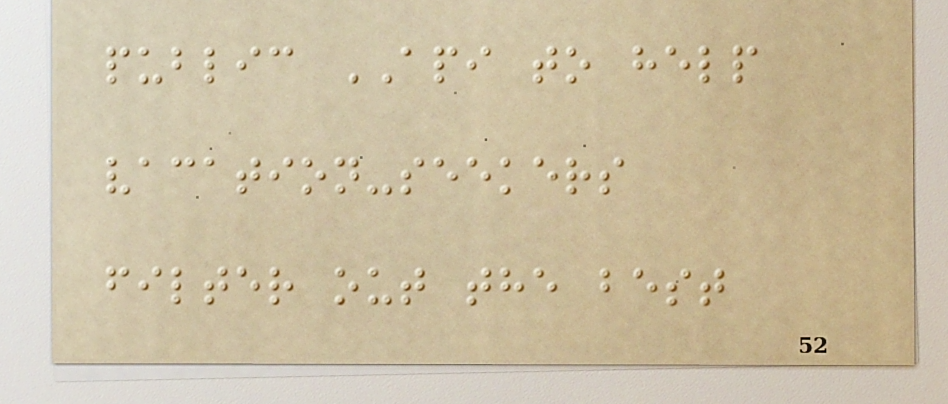public API to help
vacation-seekers
filter out the best
